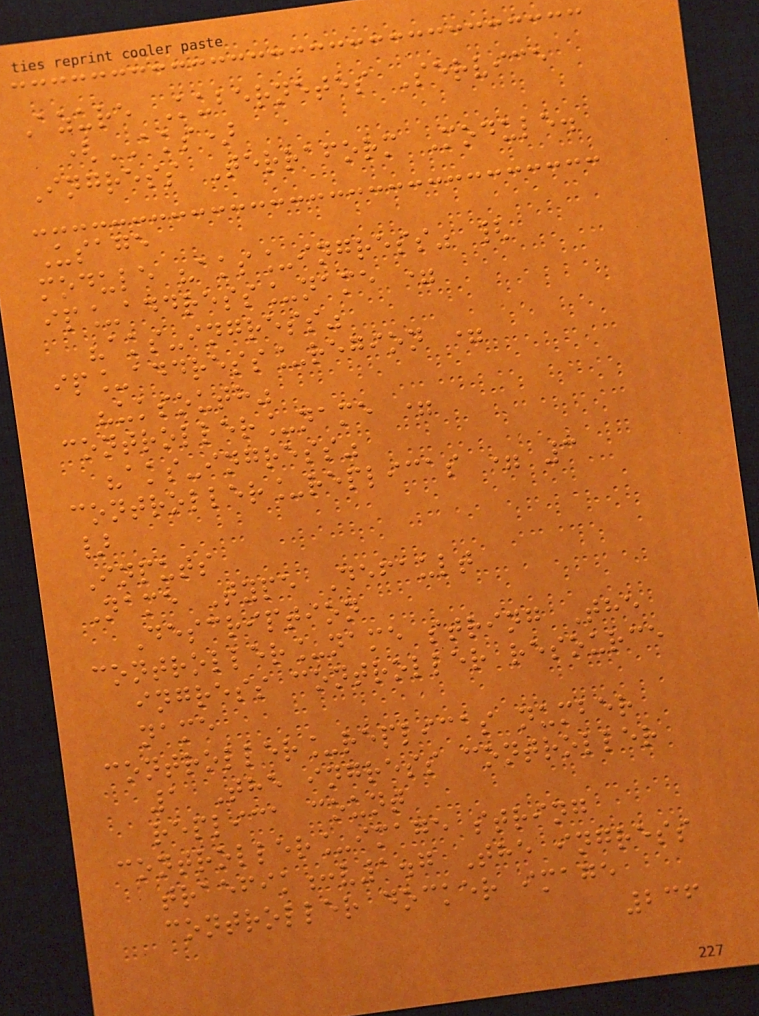Azure Kubernetes Service
(AKS)
Ingress Terraform Module.
Usage
module "aks_ingress" {
ip_address_name =
"aks-ingress"
ip_address_region =
"uksouth"
controller_name =
"aks-ingress"
controller_replicas = 3
}
Inputs
Name Type Default
Description
controller_name string The
ingress controller resource
name
controller_replicas number
1 The ingress controller
replica count
controller_image string
traefik:v1.7 The ingress
controller docker image
236
